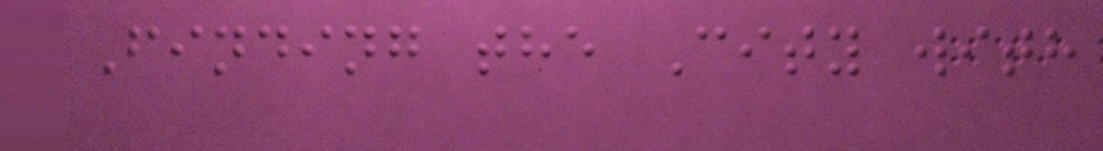Finding the City with
